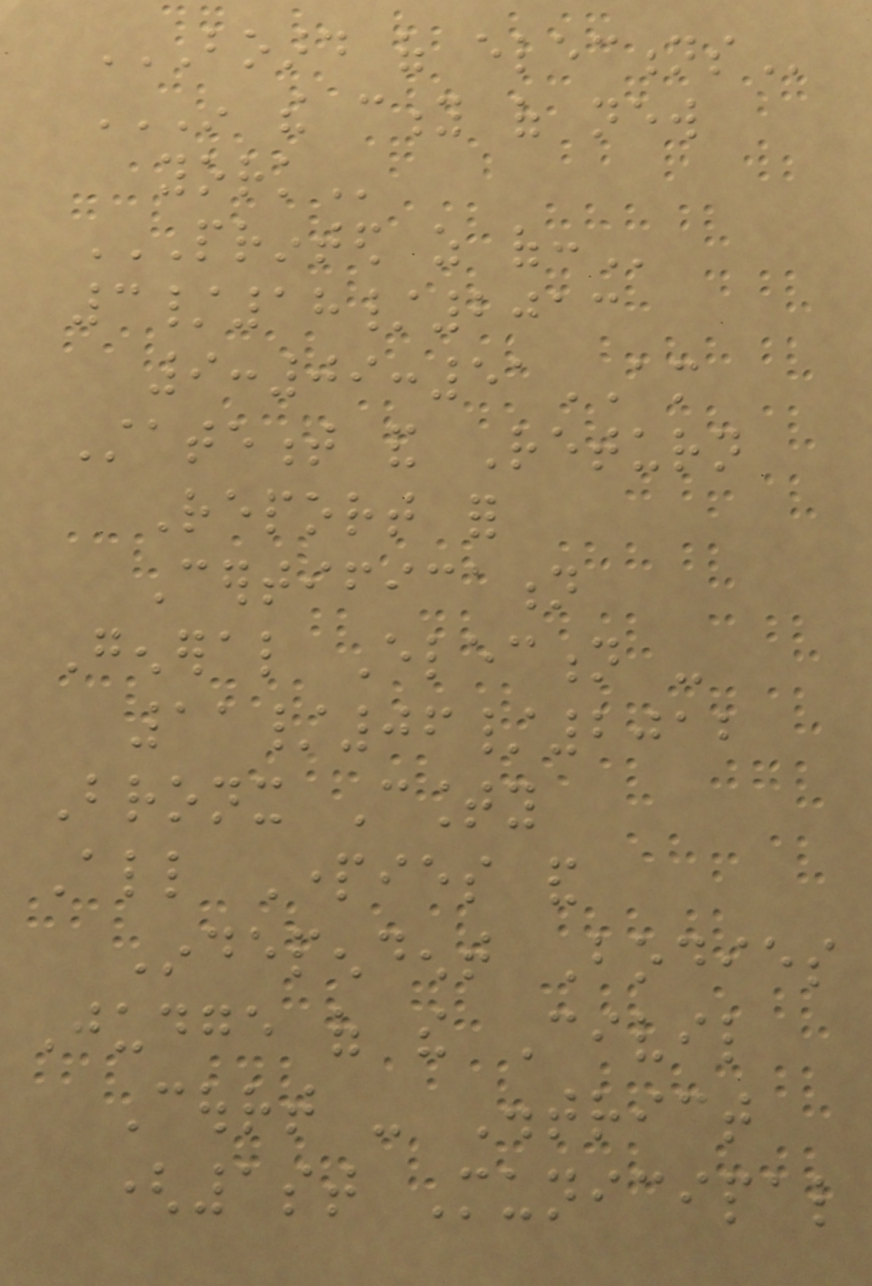BOARD OF ELECTIONS
IN THE CITY OF NEW
YORK
PRINTED AS OF:
3/18/2013
9:09:51AM
Statement and Return
Report for
Certification
General Election -
11/06/2012
Bronx County
All Parties and
Independent Bodies
Judge of the Civil
Court - District
(1st Municipal
